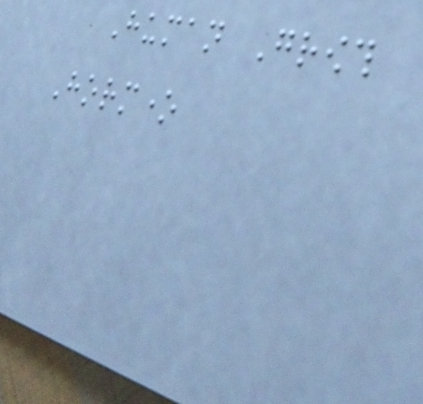Human Growth
Hormone
